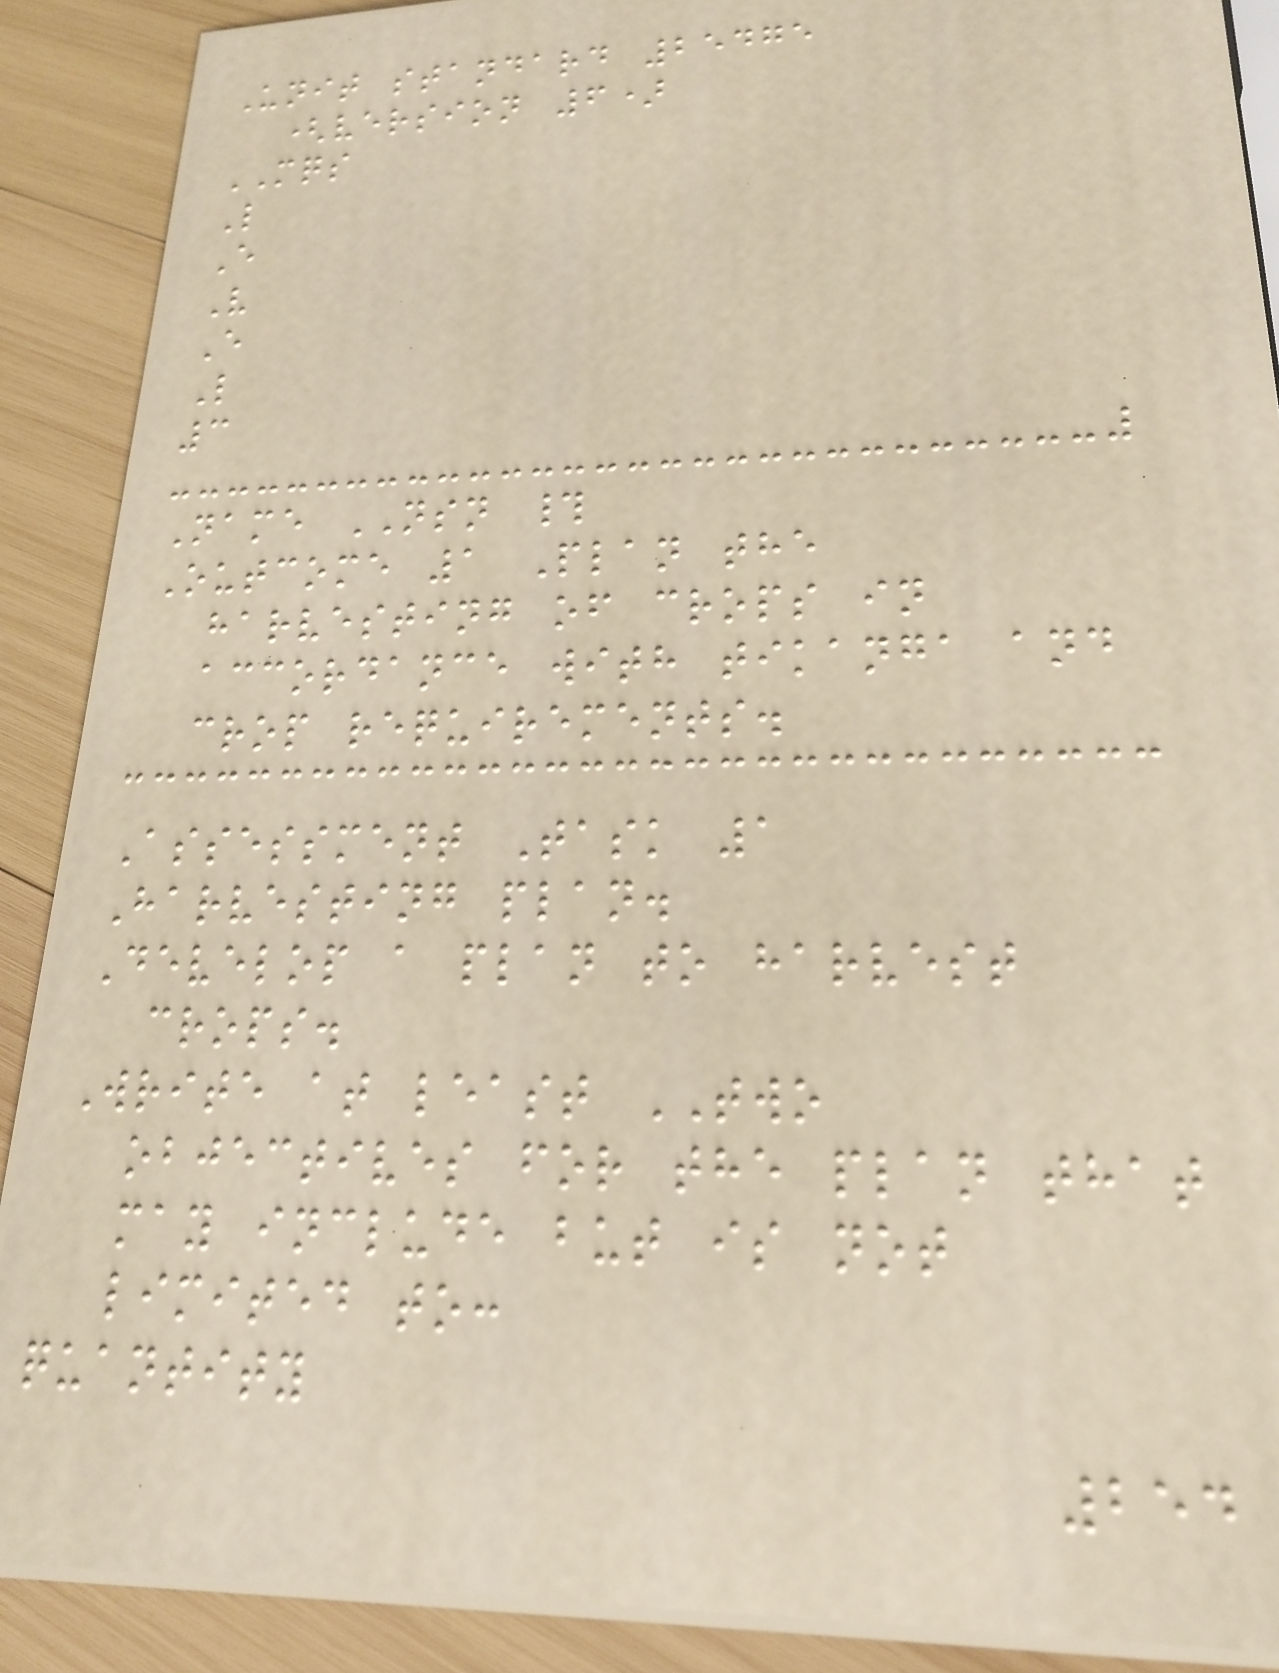Unit standard 25475
(version 6)
MQS
L
E
V
E
L
3
Name NSN #
Outcome 1 Plan the
harvesting of crops in
accordance with tikanga and
crop requirements.
Assessment Task 1
Harvesting plan.
Develop a plan to harvest
crops.
Write at least TWO
objectives for the plan that
may include but is not
limited to:
quantity
254
